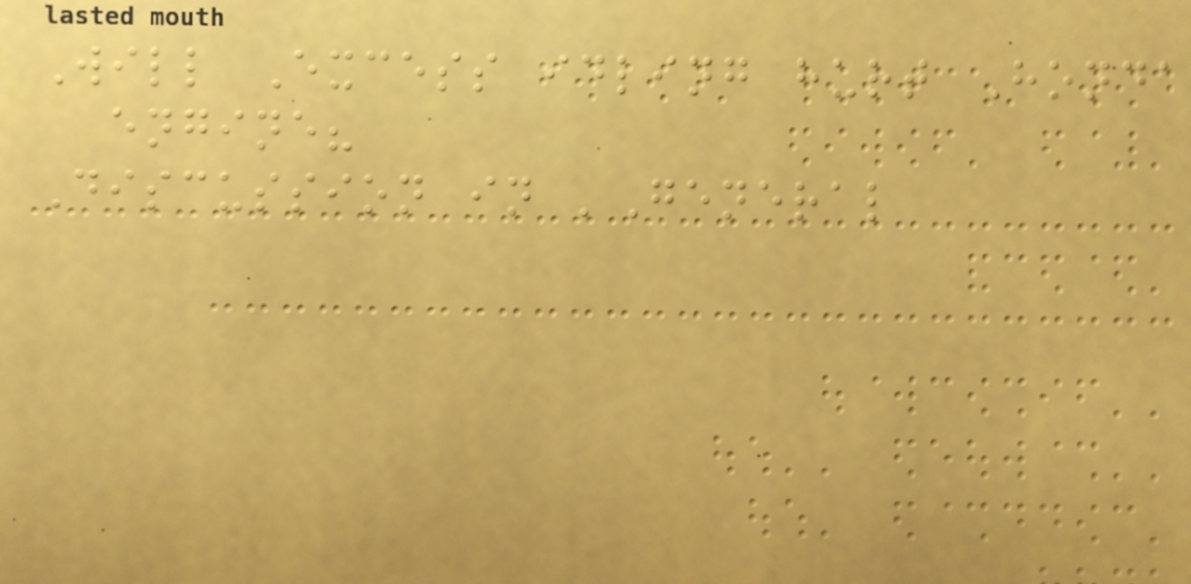Will Excess idling hurt Honda
engine?
Discussion in 'General
